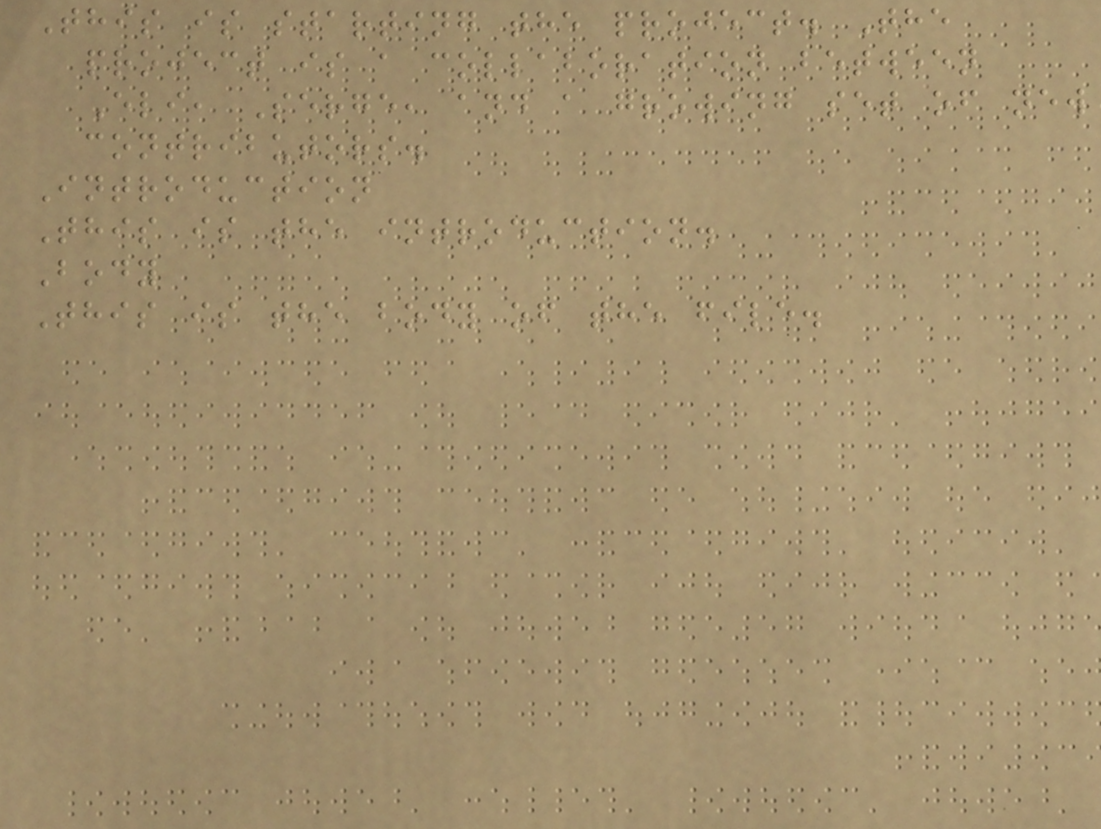This is starting the project. The
project is a collaboration between
Eli, Serge, and a growing set of new
contributors.
Introduction
This is the introduction.
Body
This is the body of the file.
